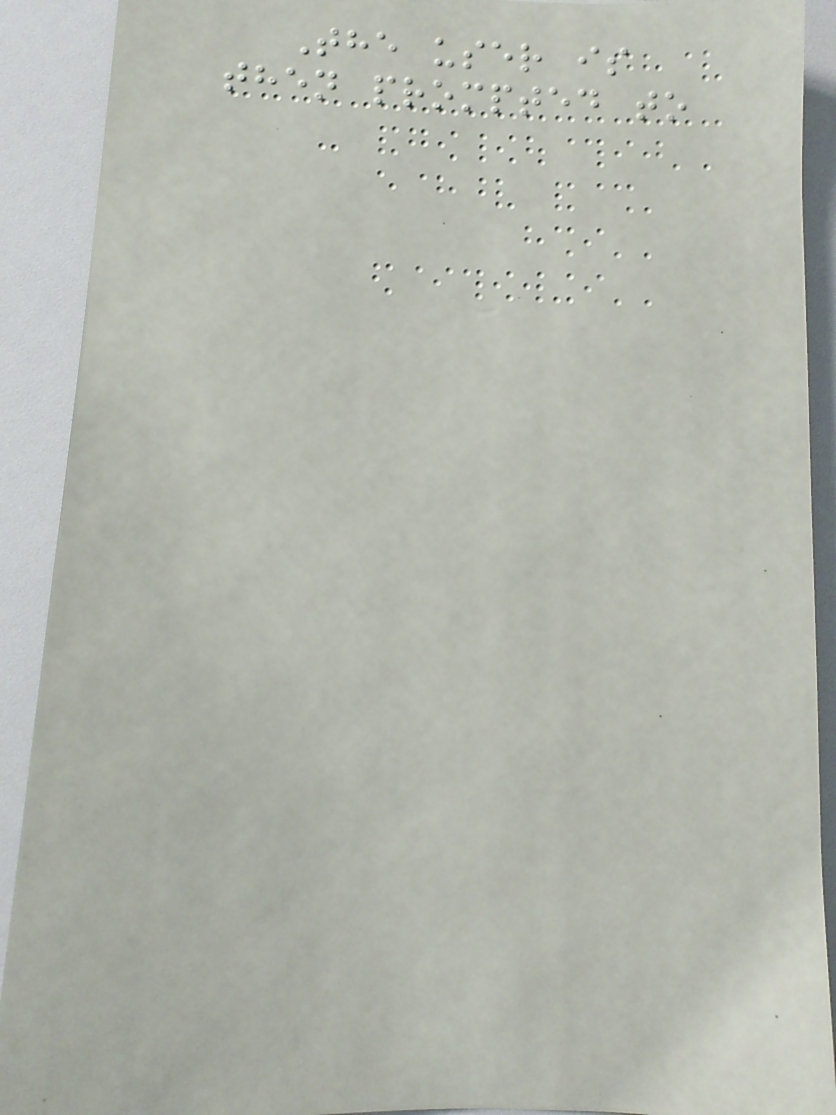The user is
then prompted to
